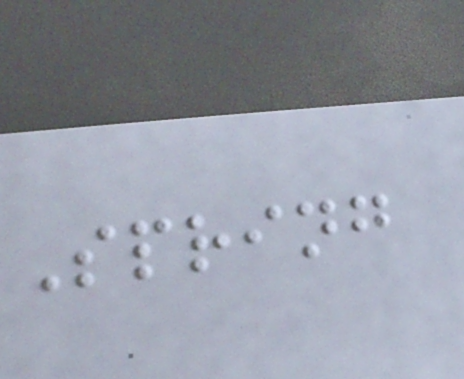Spring
